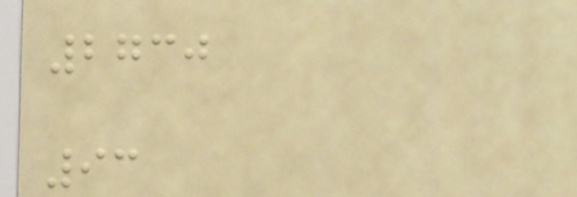2730
93
